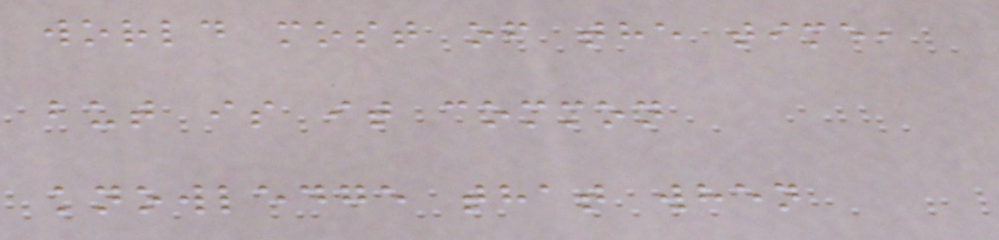world most of the time,
but is it common
knowledge that when
